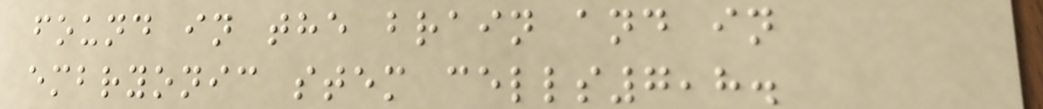found in the brain and in
embryonic stem cells7,8.
